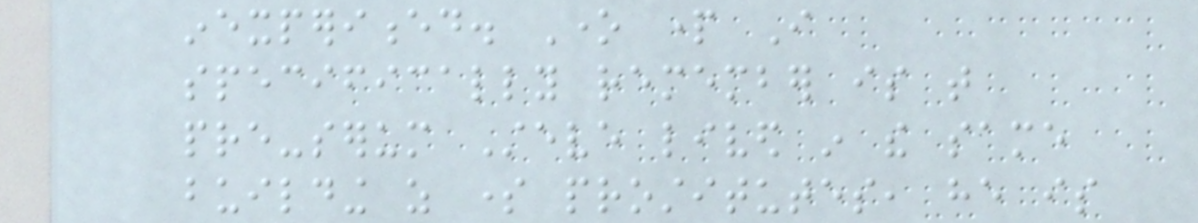inexperienced. One part I
specifically remember is that
pre-serum Steve lived in the same
building as some prostitutes, he is
